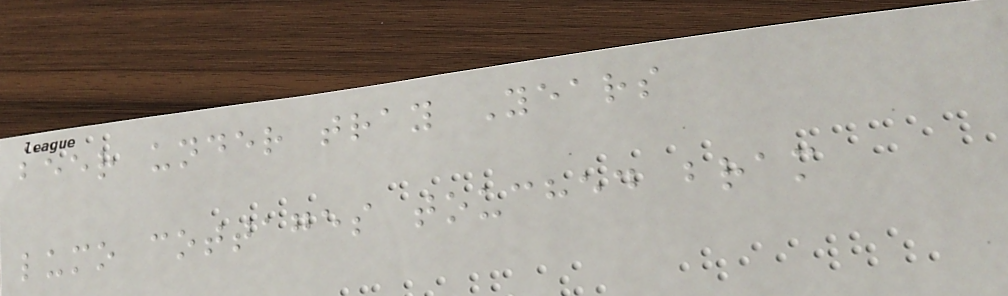beer under tray Years
lumo cottages touched bram
